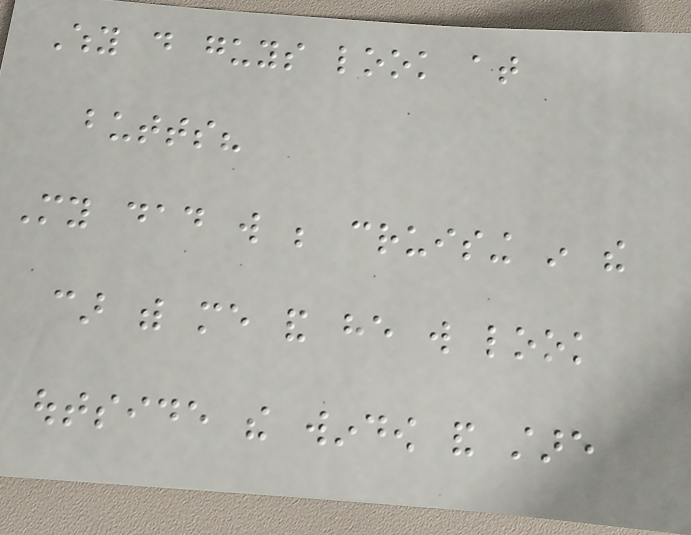Why do guys look at
butts?
My dad will be cruising in the
car with me and he will look
outside the window and stare
